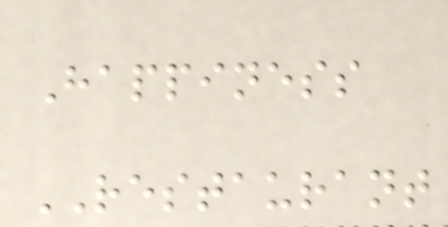Happiness
RESTAURANT
